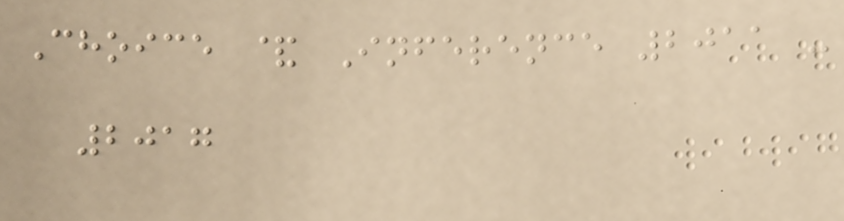Choice & Inference 2011 -
2017
